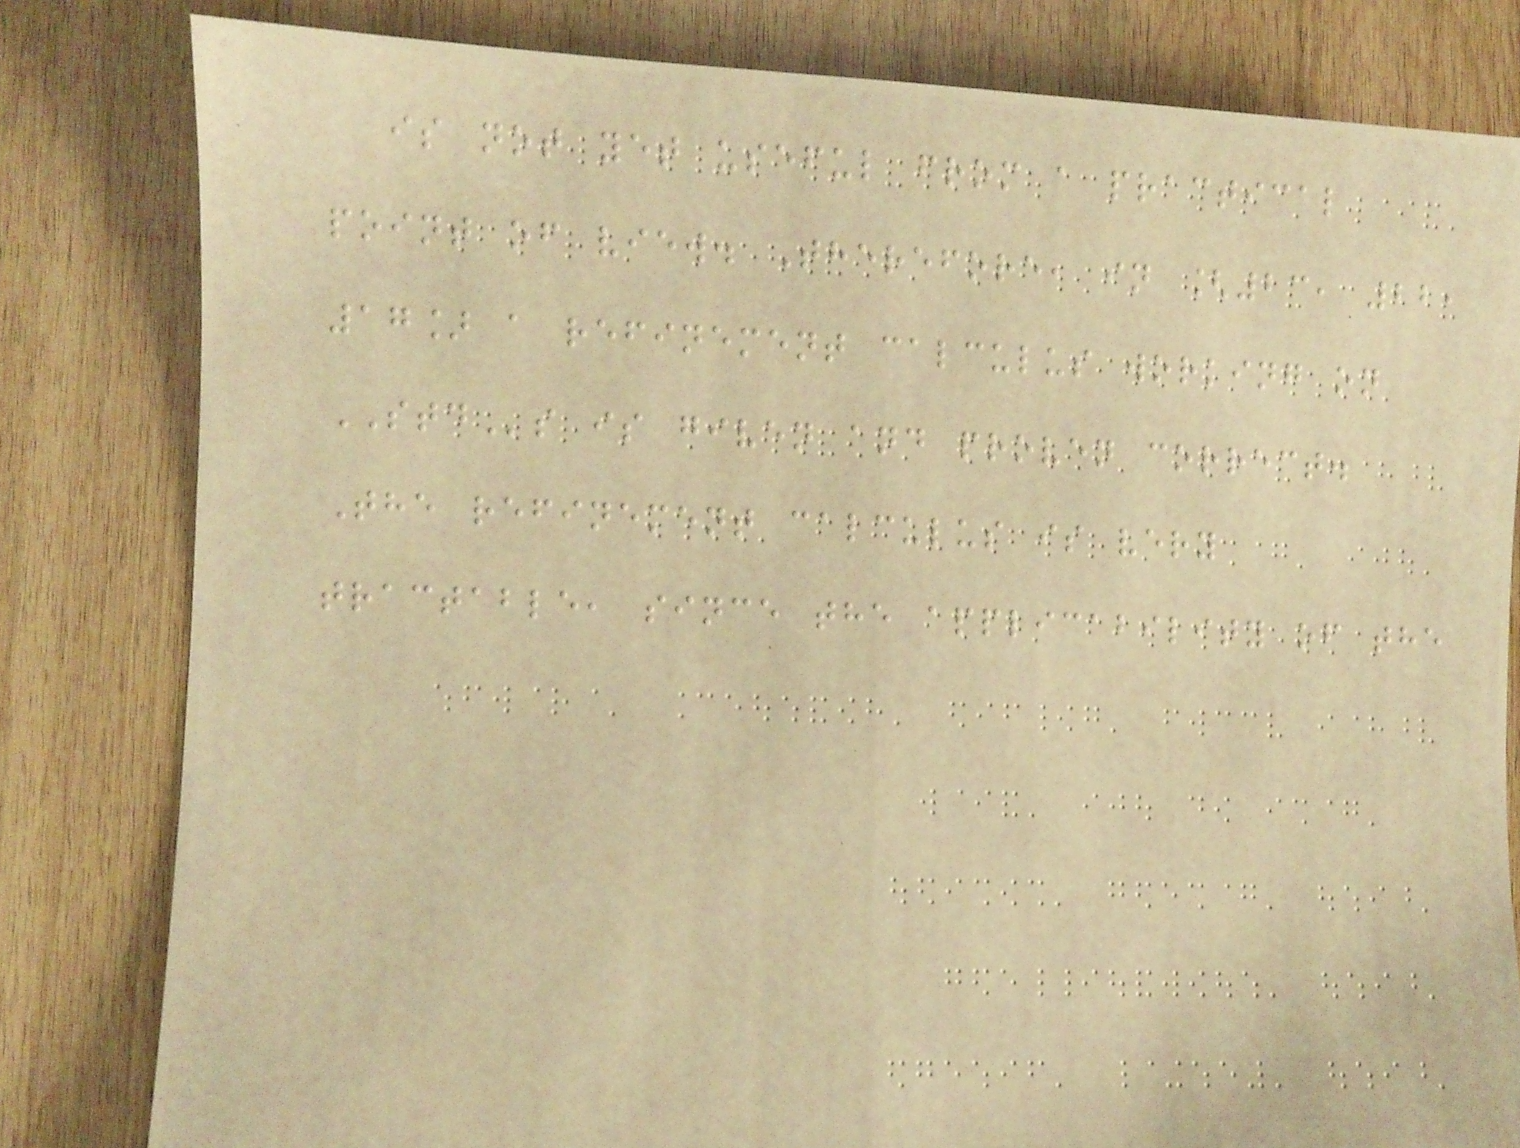is not yet useful from a practical
point of view. Therefore, in [23, 22,
17] a refinement calculus working on
STDs is given and proven correct.
The refinement calculus is very
tractable, since the applicability of the
